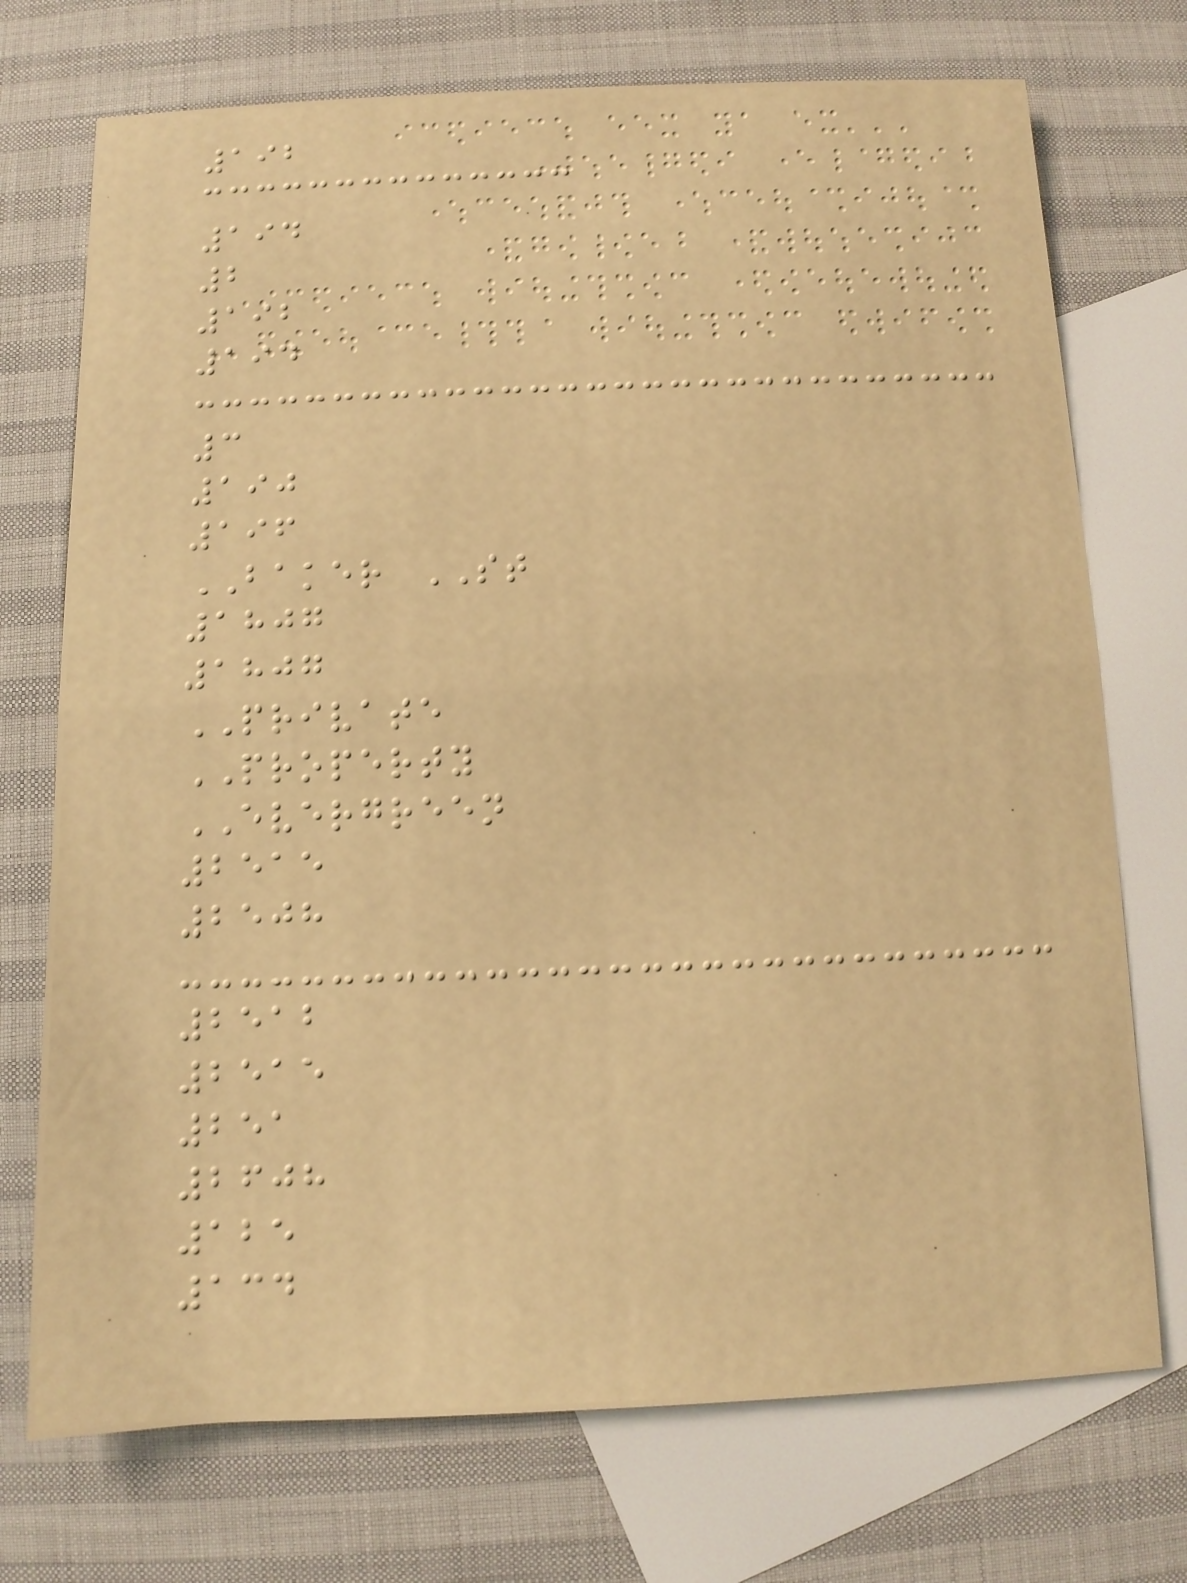192
194
2
192
194
3
190
196
BAKER ST
1807
1807
PRIVATE
PROPERTY
EVERGREEN
2515
2508
2512
2515
251
2608
125
134
